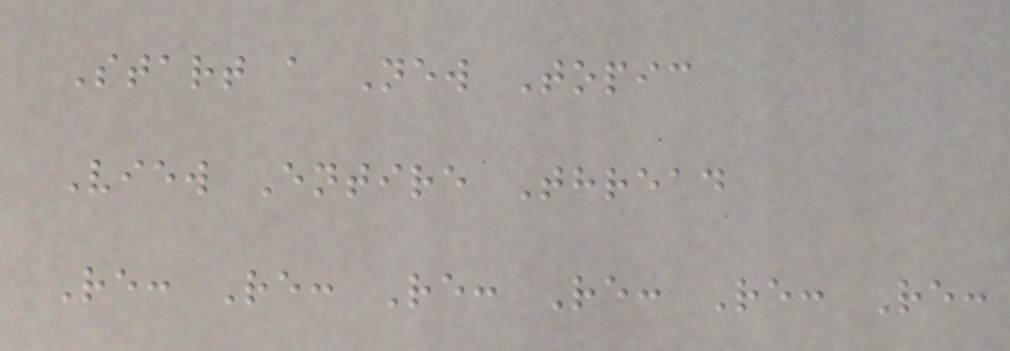Start a New Topic
View Entire Thread
Re: Re: Re: Re: Re: Re:
